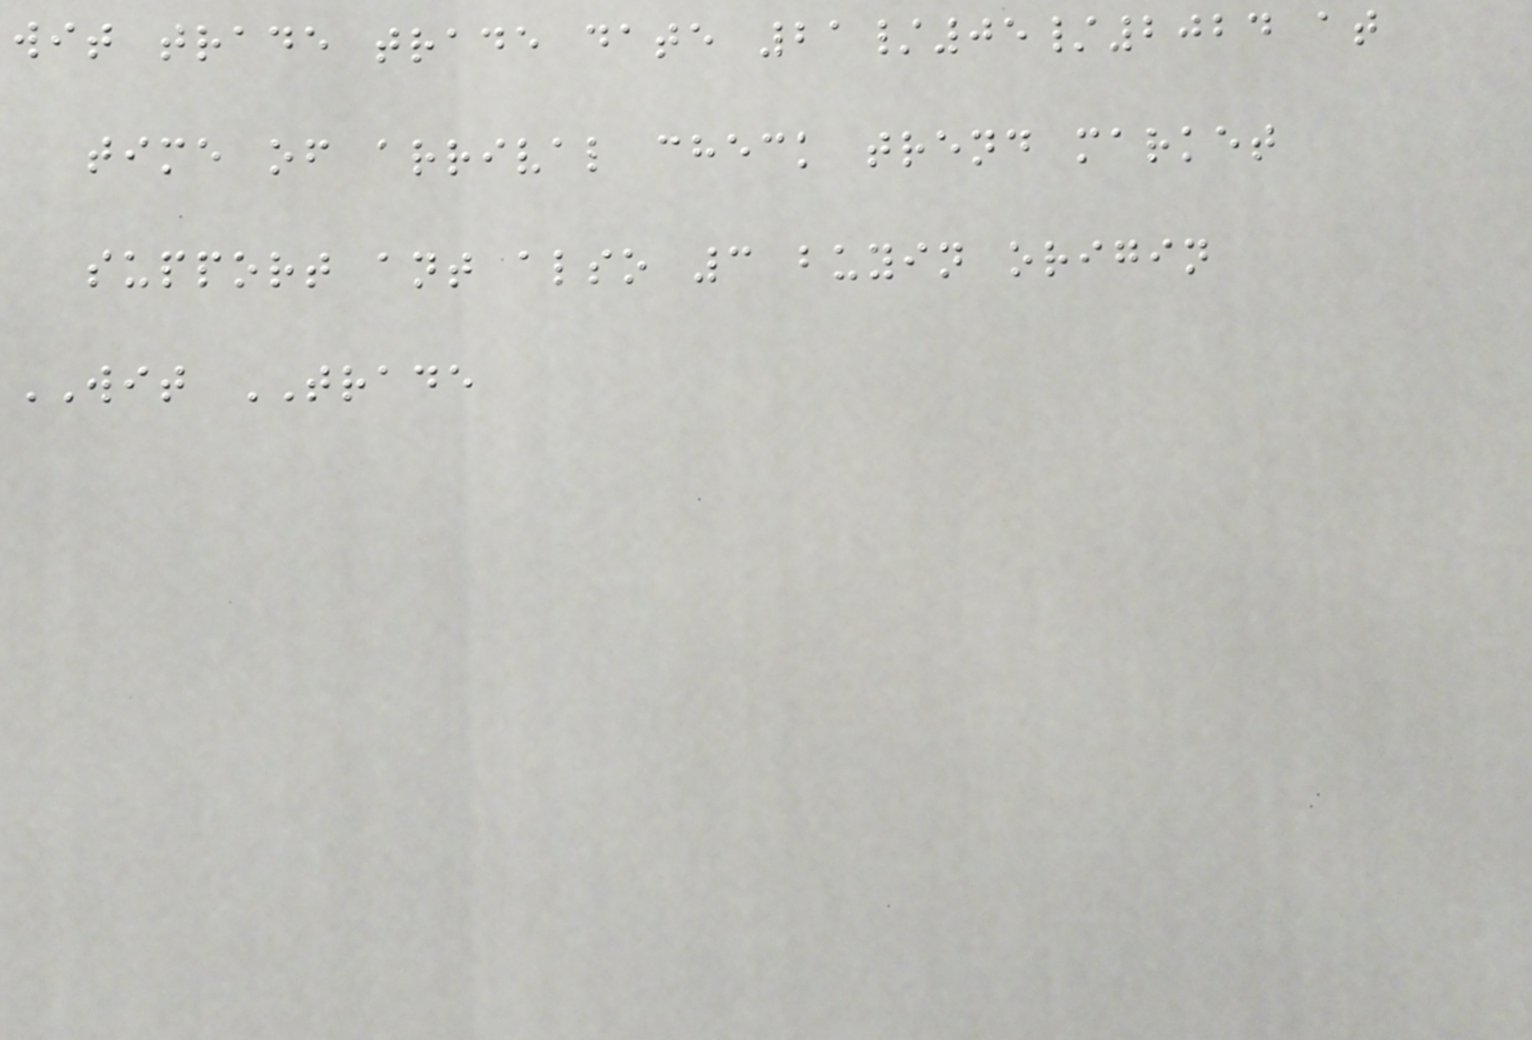wit trade trade date 21/05/2024 at
time of arrival check trend market
support ant also 3 buyin origin
WIT TRADE
